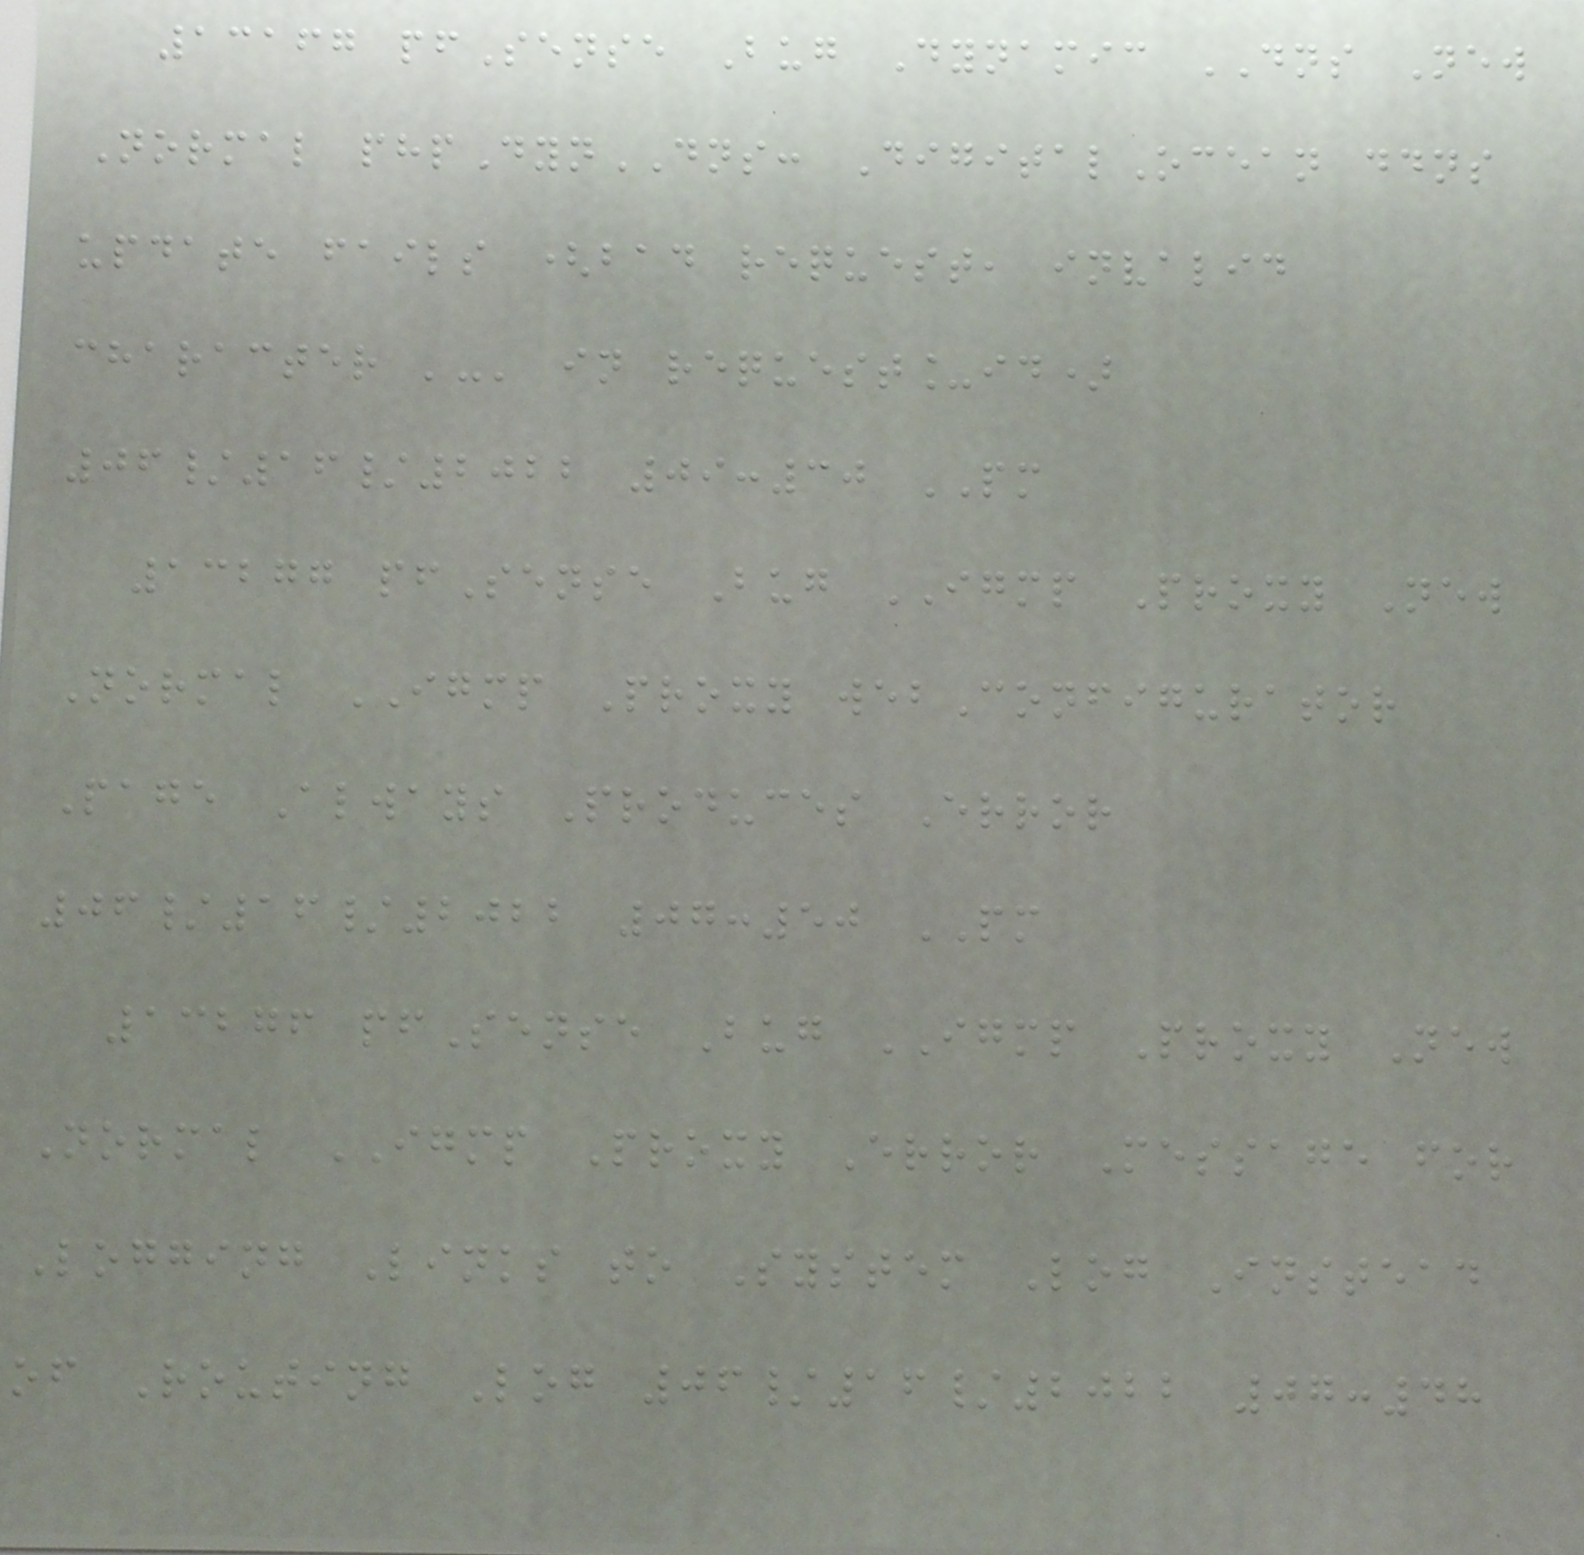13167 pfSense Bug Dynamic DNS New
Normal phpDynDNS: DigitalOcean ddns
update fails (bad request, invalid
character '-' in request_id)
06/16/2022 09:30 PM
13277 pfSense Bug IGMP Proxy New
Normal IGMP Proxy webConfigurator
Page Always Produces Error
06/16/2022 07:50 PM
13276 pfSense Bug IGMP Proxy New
Normal IGMP Proxy Error Message for
Logging Links to System Log Instead
of Routing Log 06/16/2022 07:48
